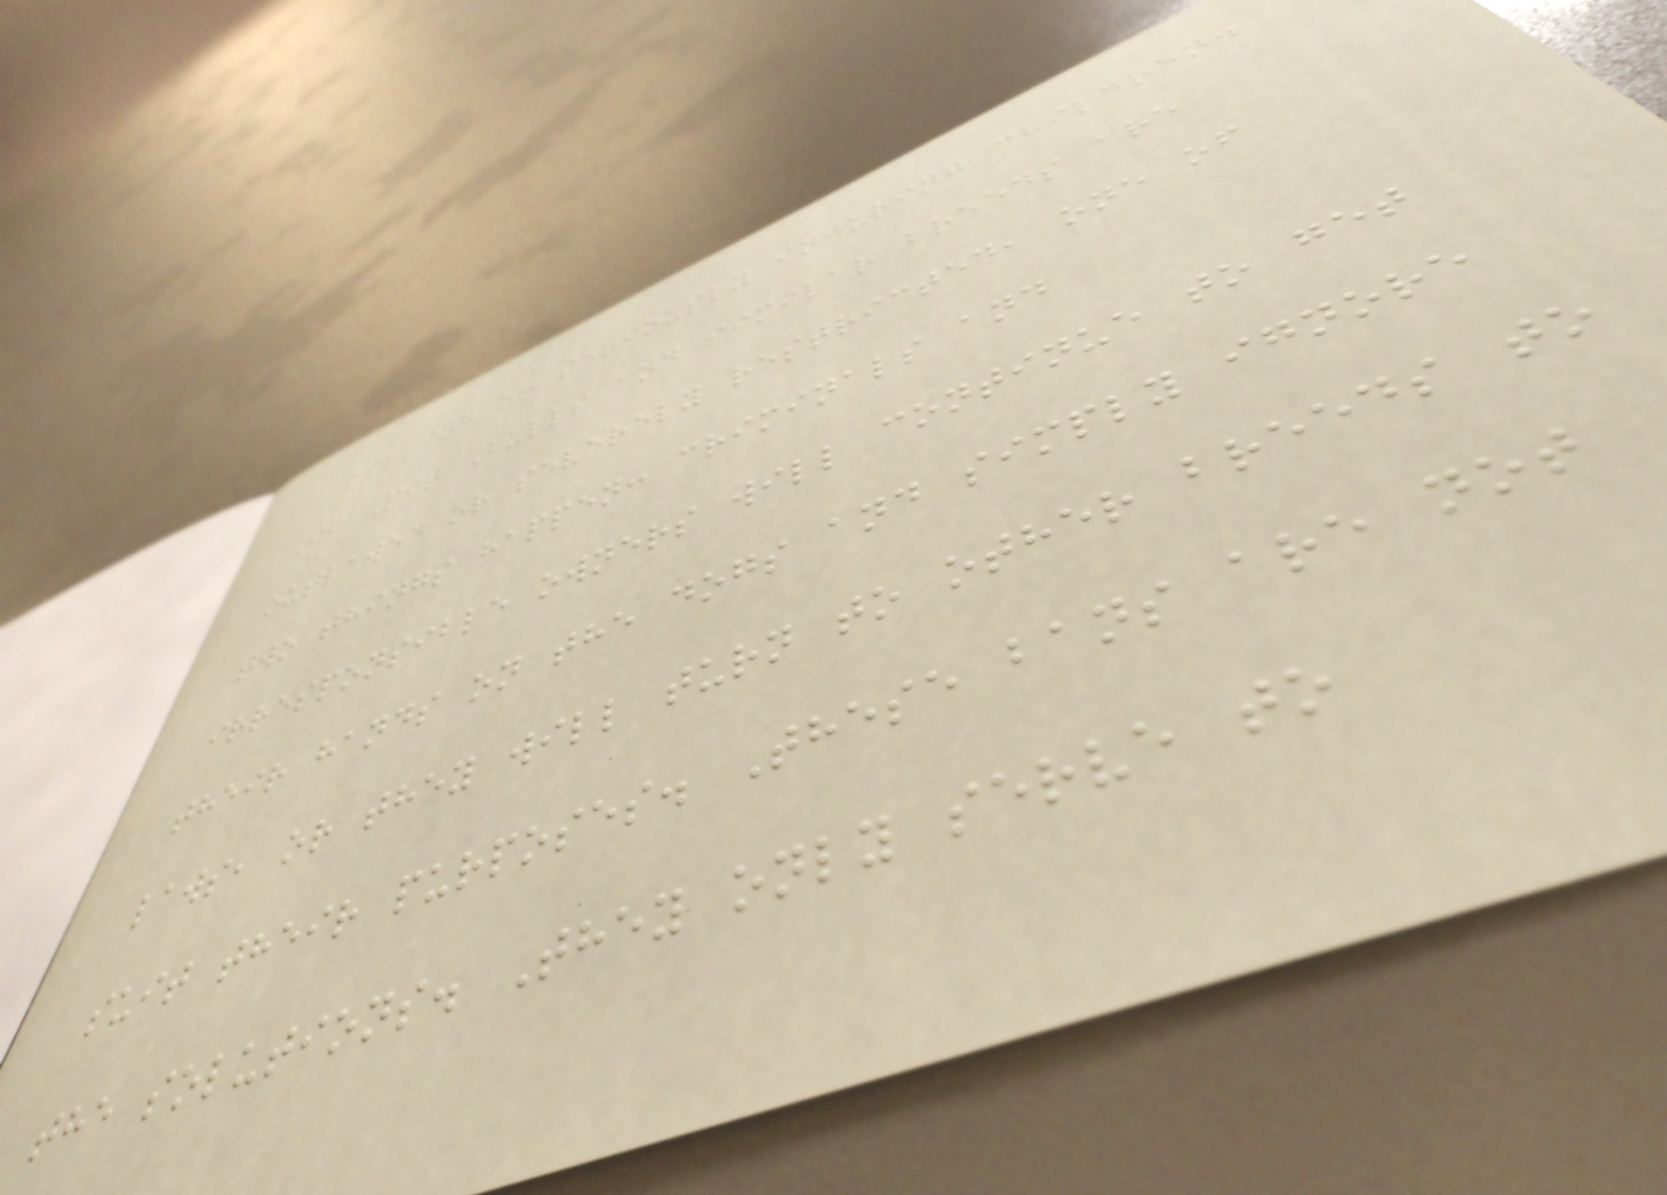killing or seriously injuring children.
If Pit Bulls and similar breeds are
outlawed or severely restricted, one of
two things happen: criminals and
irresponsible owners will continue to get
their hands on the dogs and simply ignore
laws, or they will turn to other breeds to
suit their purposes. These bans are not
the solutions. They only serve to
